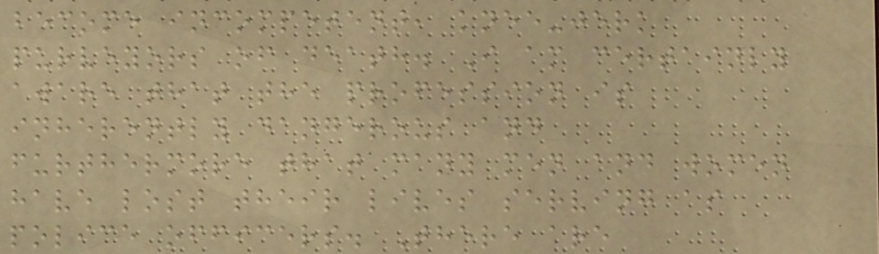become incompetent, knee-jerk
purveyors of death. I am certainly
aware that the profession is
inherently dangerous and
furthermore that many men and women
have lost their lives serving as
police officers. There are
